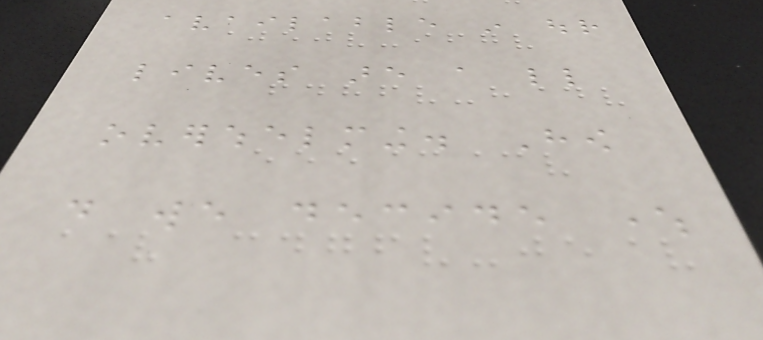available in our
lives are a little
overwhelming. How
do we decide where
